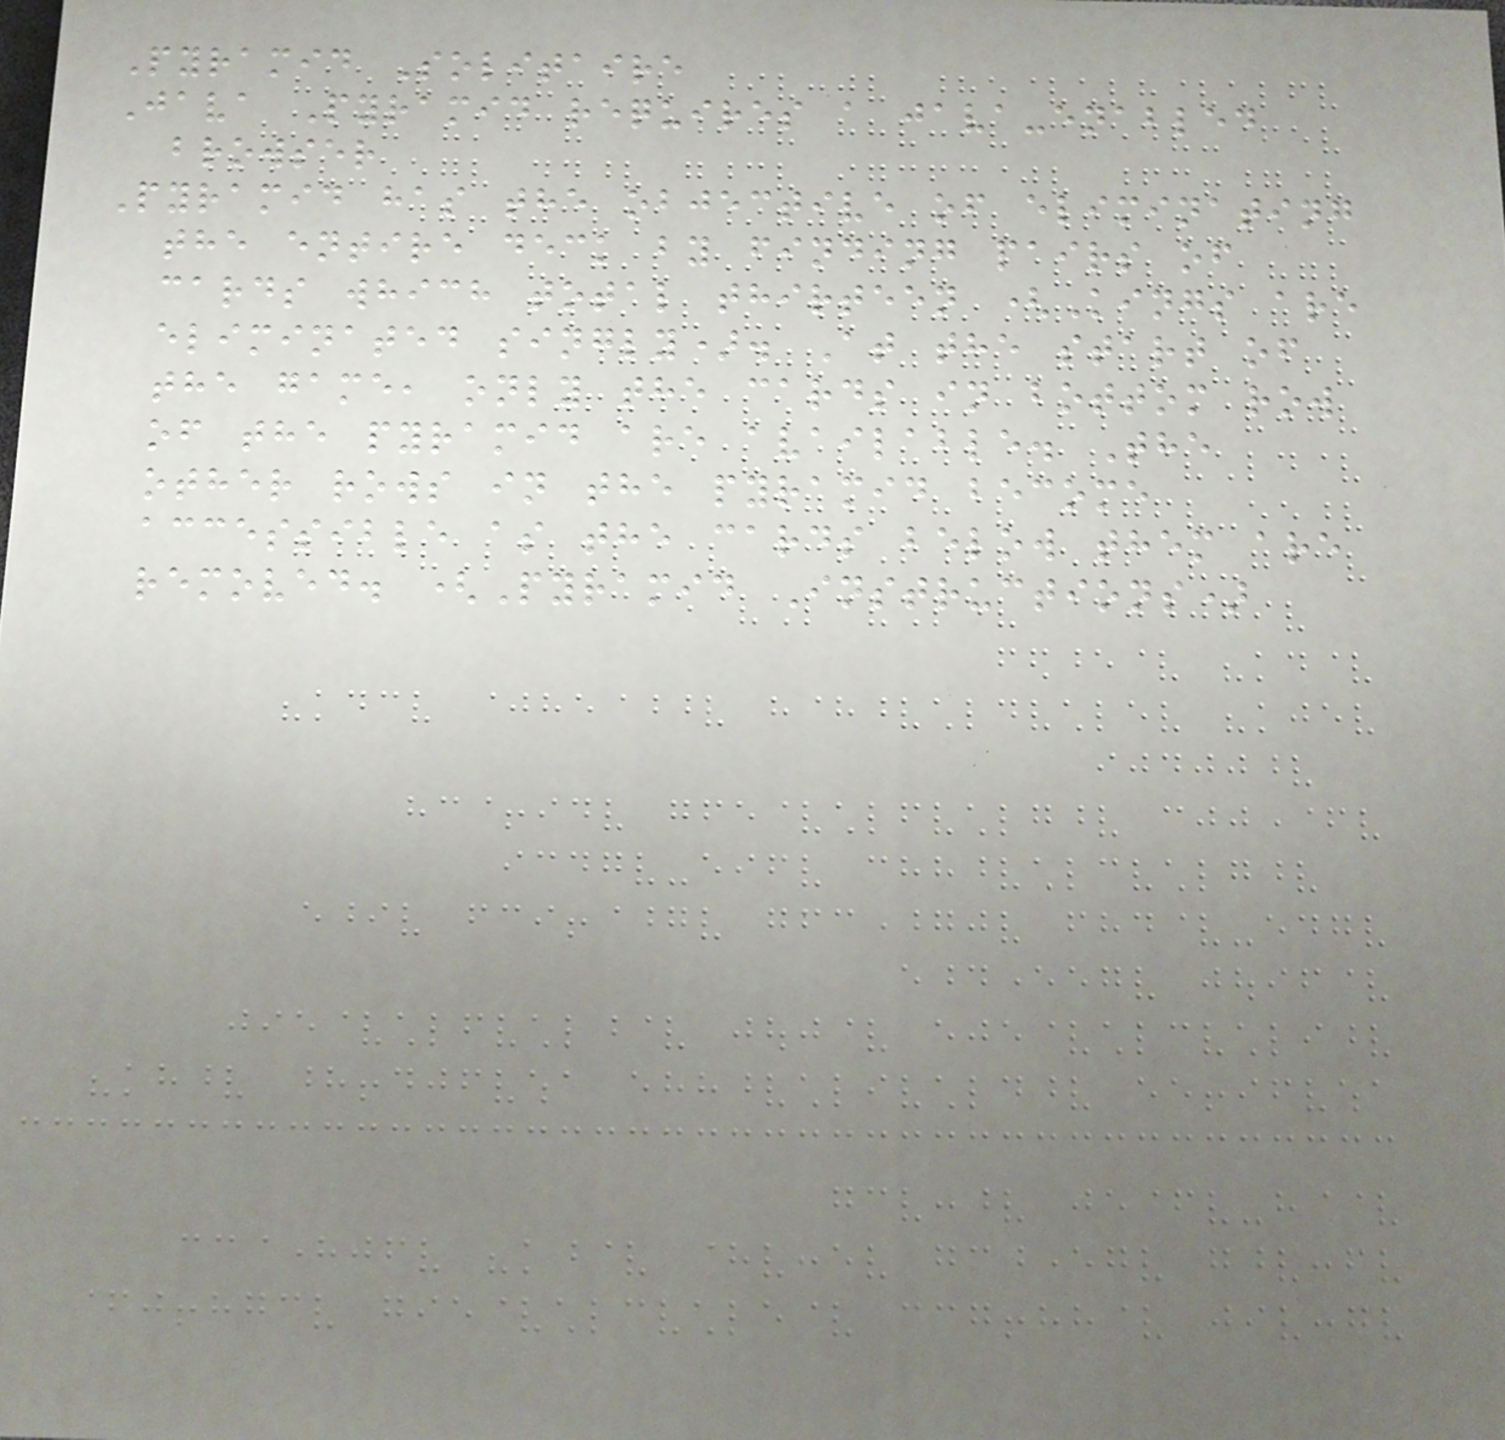Pyramid Solitaire
Java Pyramid requires a java-enabled
browser
Pyramid has the objective of eliminating
the entire deck by finding pairs of
cards which total thirteen (Kings are
eliminated singly). At the start of
the game, only the cards in bottom row
of the pyramid are available. The
other rows in the pyramid become
accessible as the cards below them are
removed. (Pyramid Instructions)
